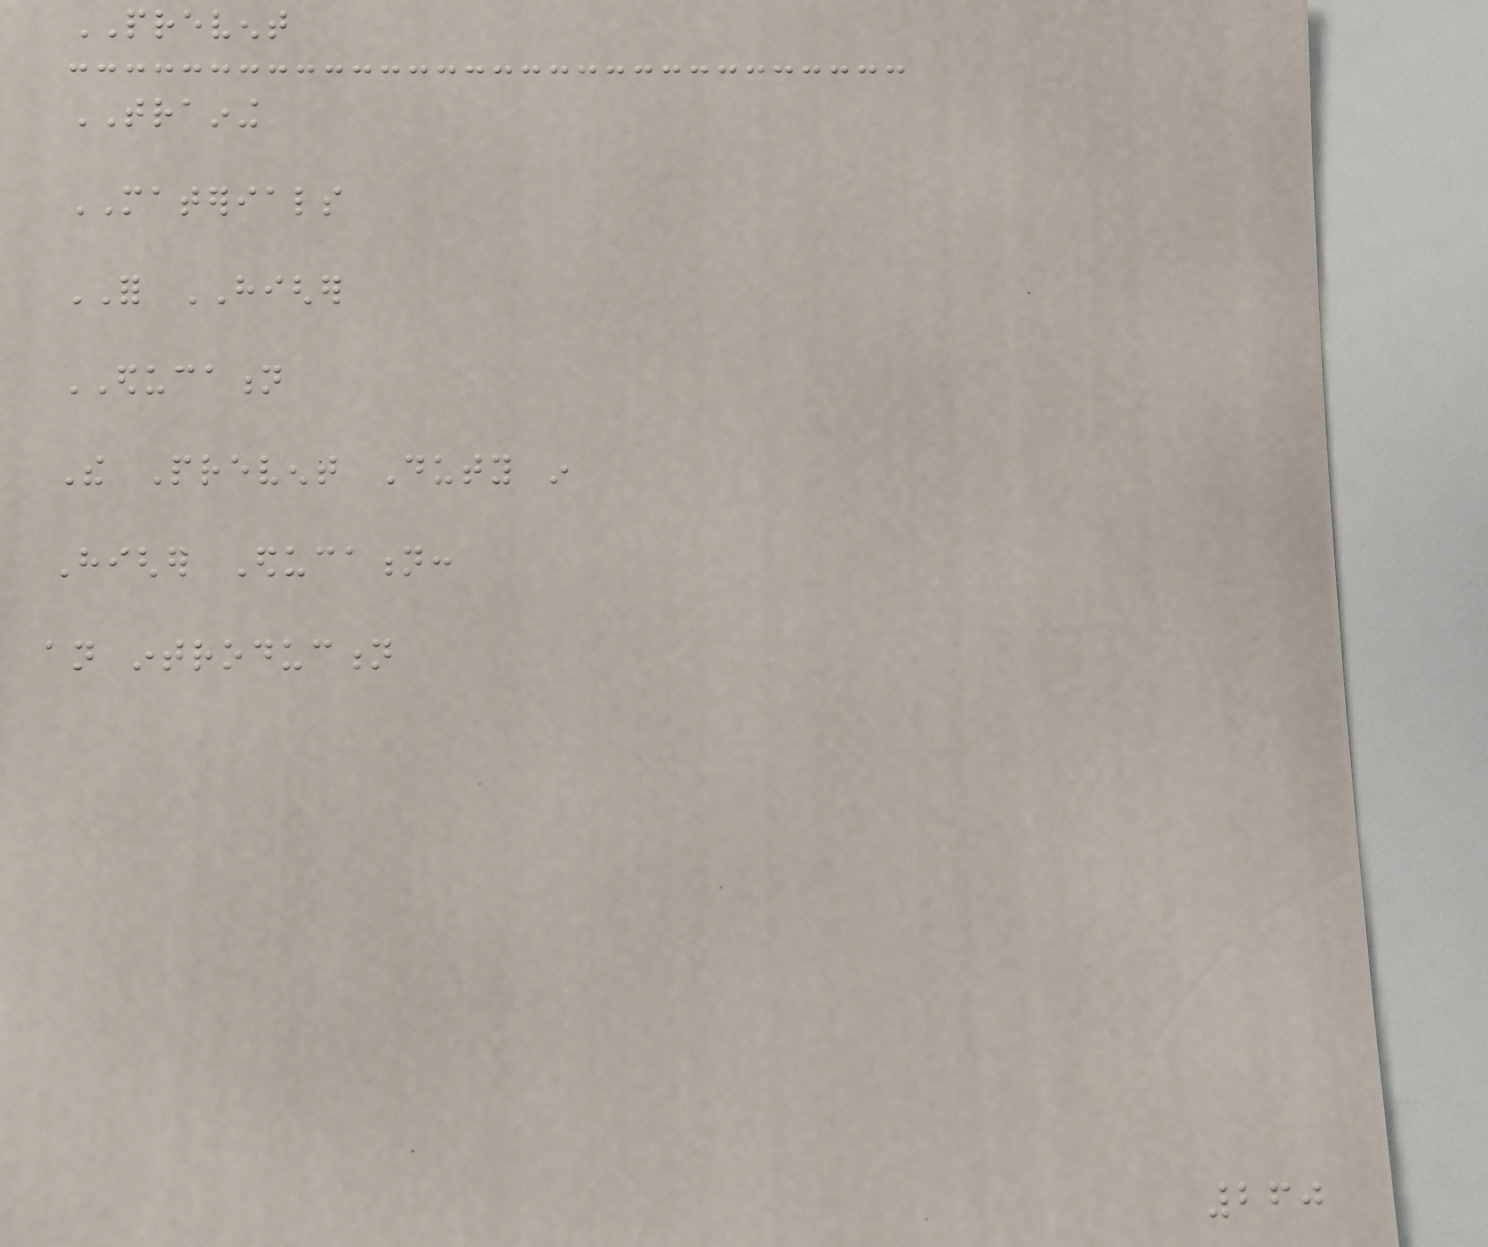PREVENT
TRAINING
MATERIALS
FOR HIGHER
EDUCATION
The Prevent Duty in
Higher Education:
an introduction
260
